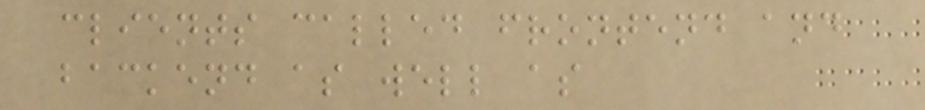clients called frontend and
backend as well as
